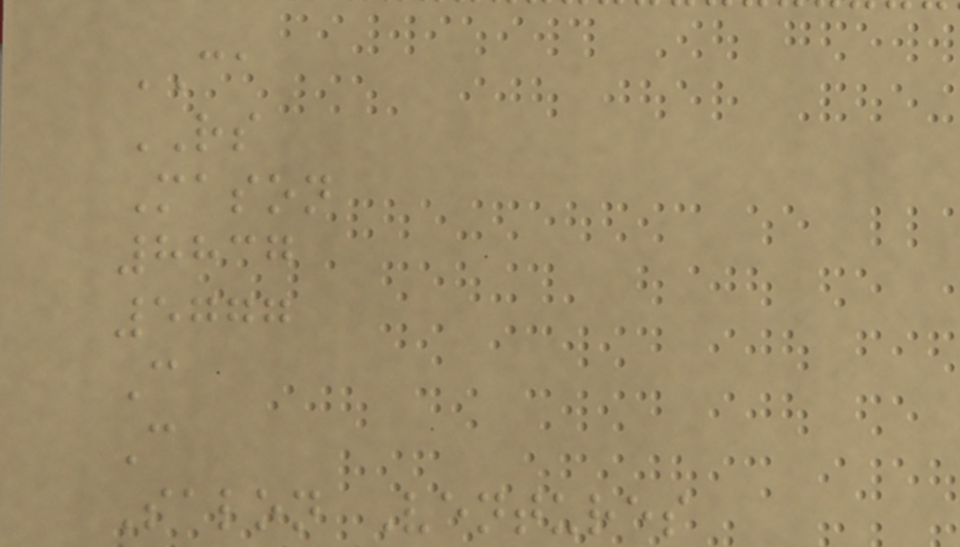CA
RS
Mason
8837
5777
C
C
Salon Ventures
